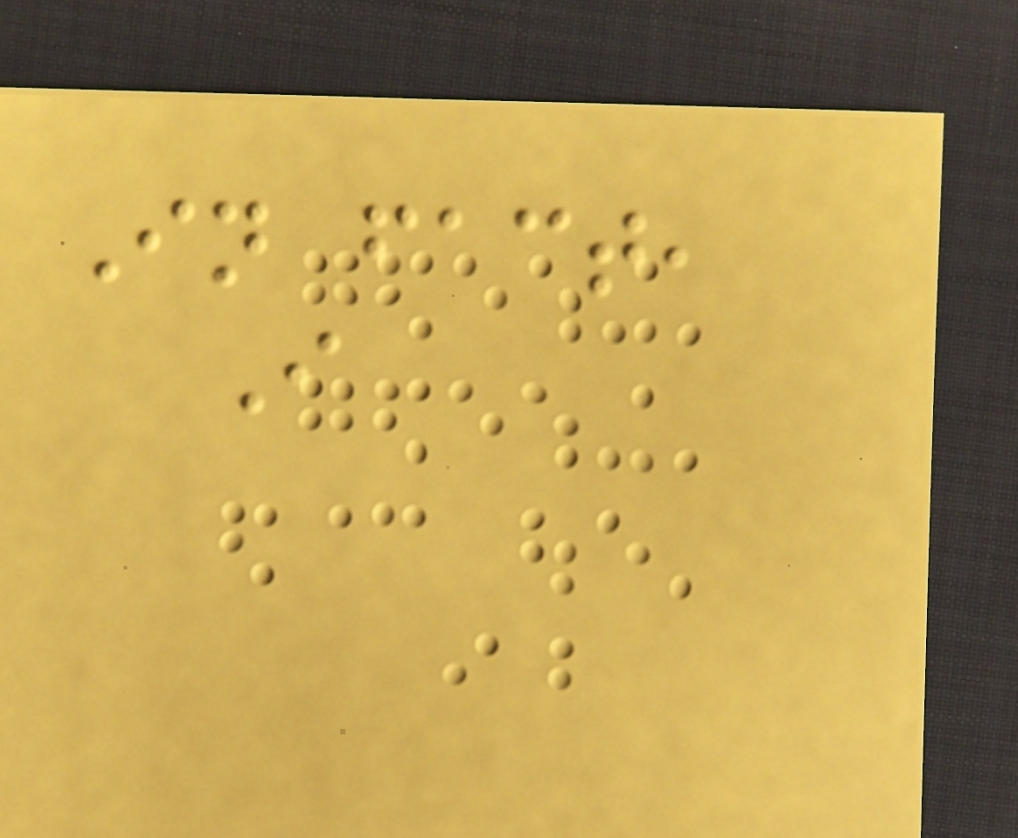In fact,
I
